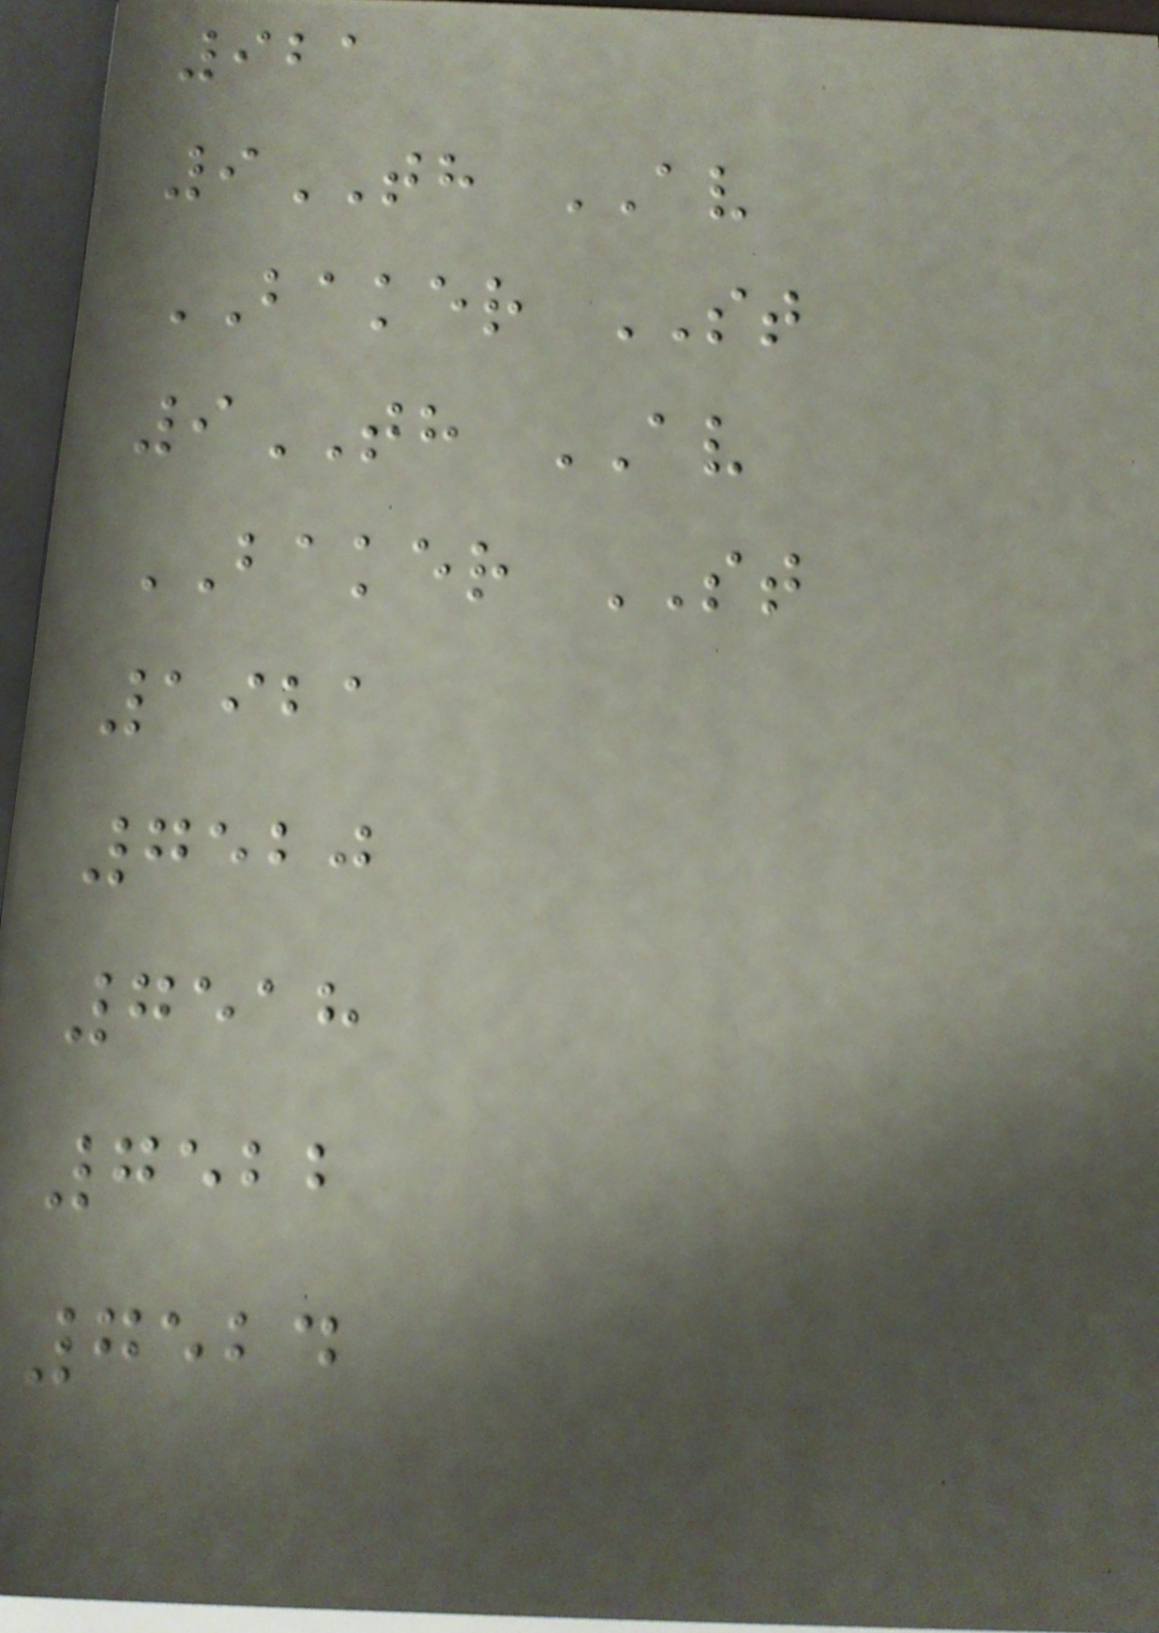921
9TH AV
BAKER ST
9TH AV
BAKER ST
1921
7520
7518
7522
7524
